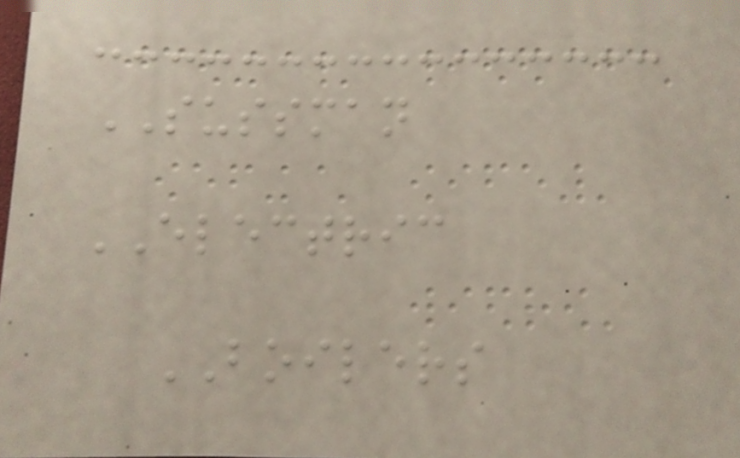SUSSMAN
ELECTRIC
BOILERS
